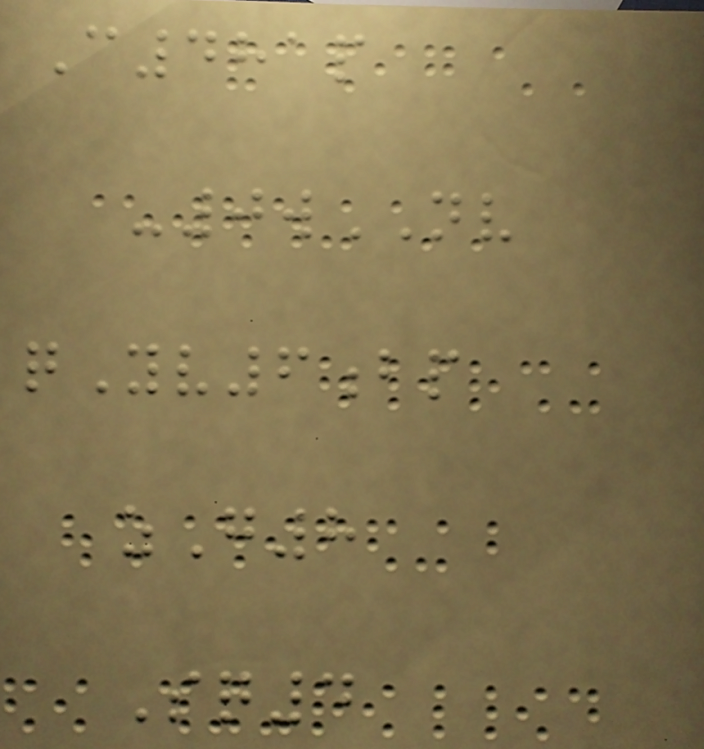C481p
-0wNV
qYv6bp
zG8
Sq4
